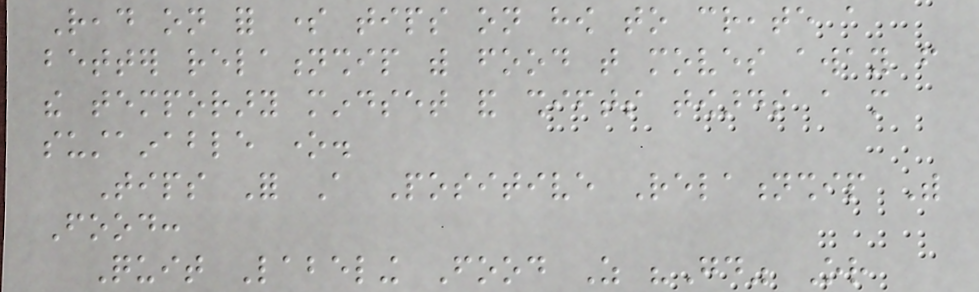Read on for some tips on how to create a
better relationship with food that moves away from
the temporary mindset and shifts towards a more
sustainable one.
Tips For A Positive Relationship With
Food:
Quit Labeling Food As "Good" Or
